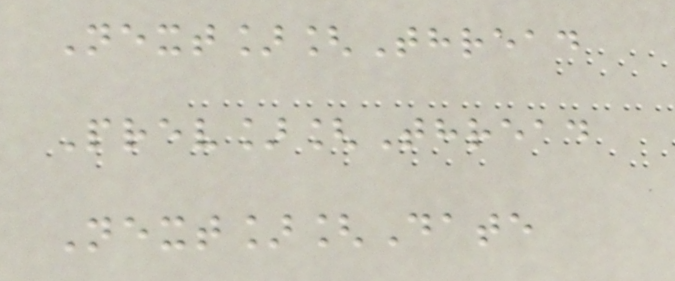Next][Thread
Prev][Thread
Next][Date
